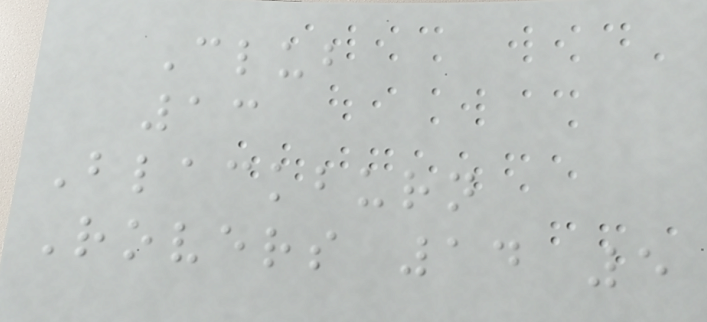Club
13
Blackburn
Rovers 14 5
